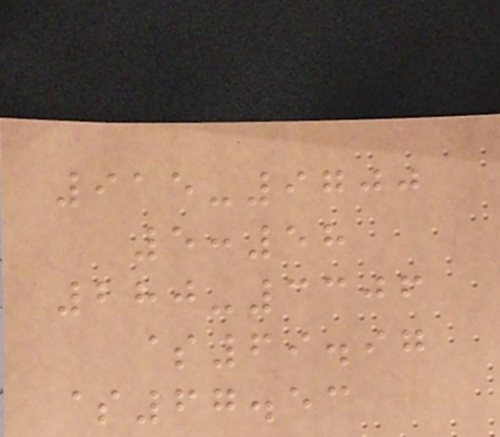915-9700
5:58
280-3306
$69.97
$67.53
